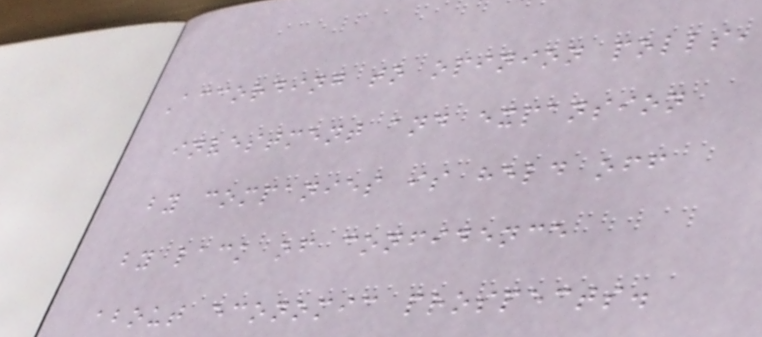According to opinion polls,
investment and expansion
by companies is held off
by lack of confidence
about economic prospects.
